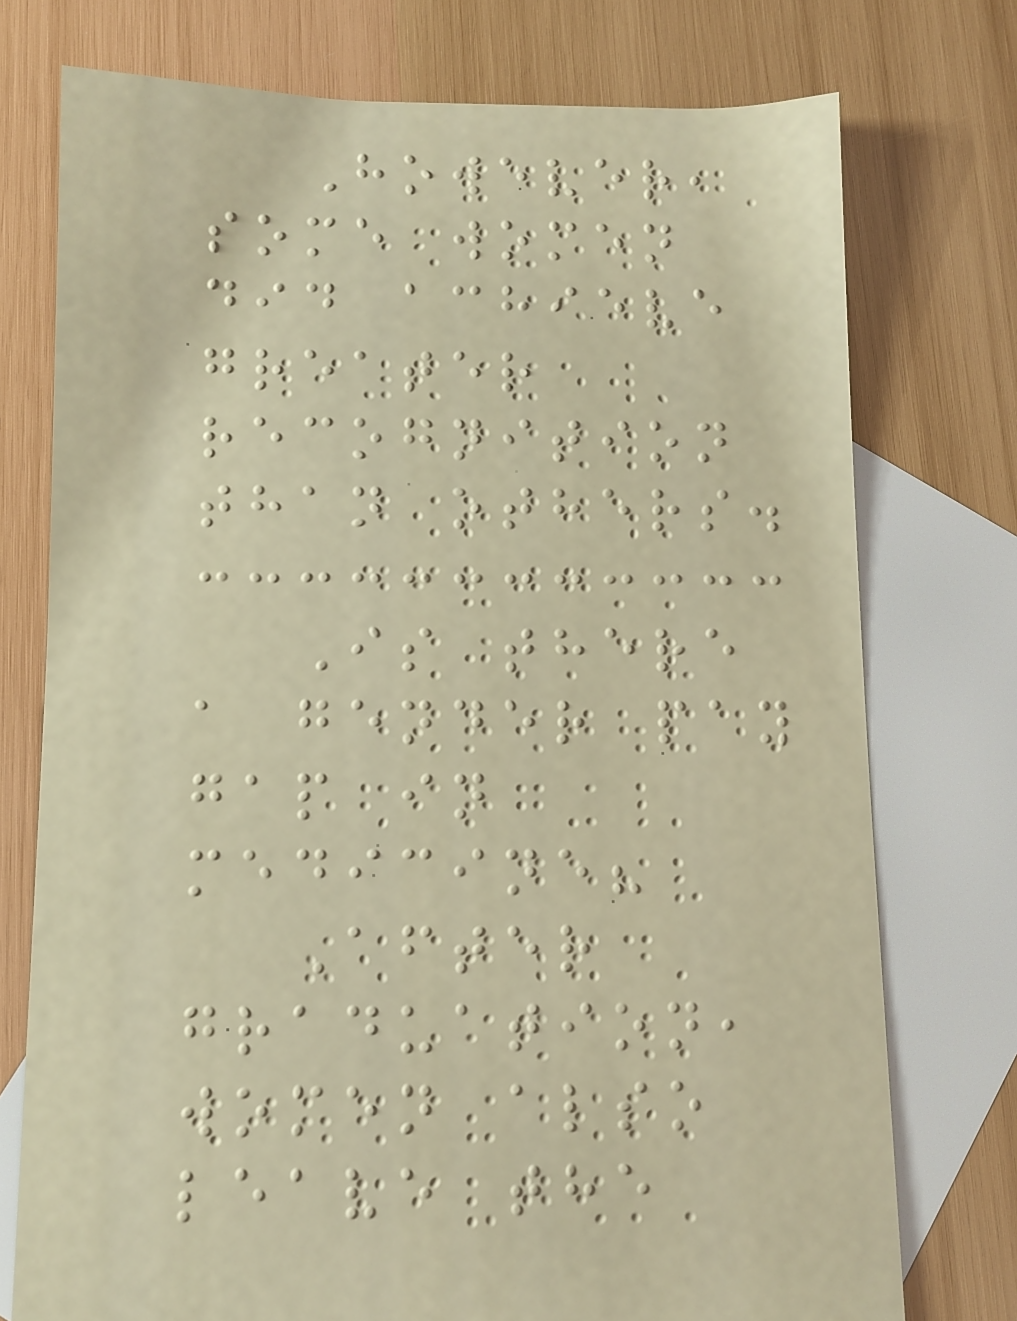However,
some women
did achieve
greater
recognition
than others.
Is there
a gender pay
gap in
medicine?
After
graduation,
women also
leave the
